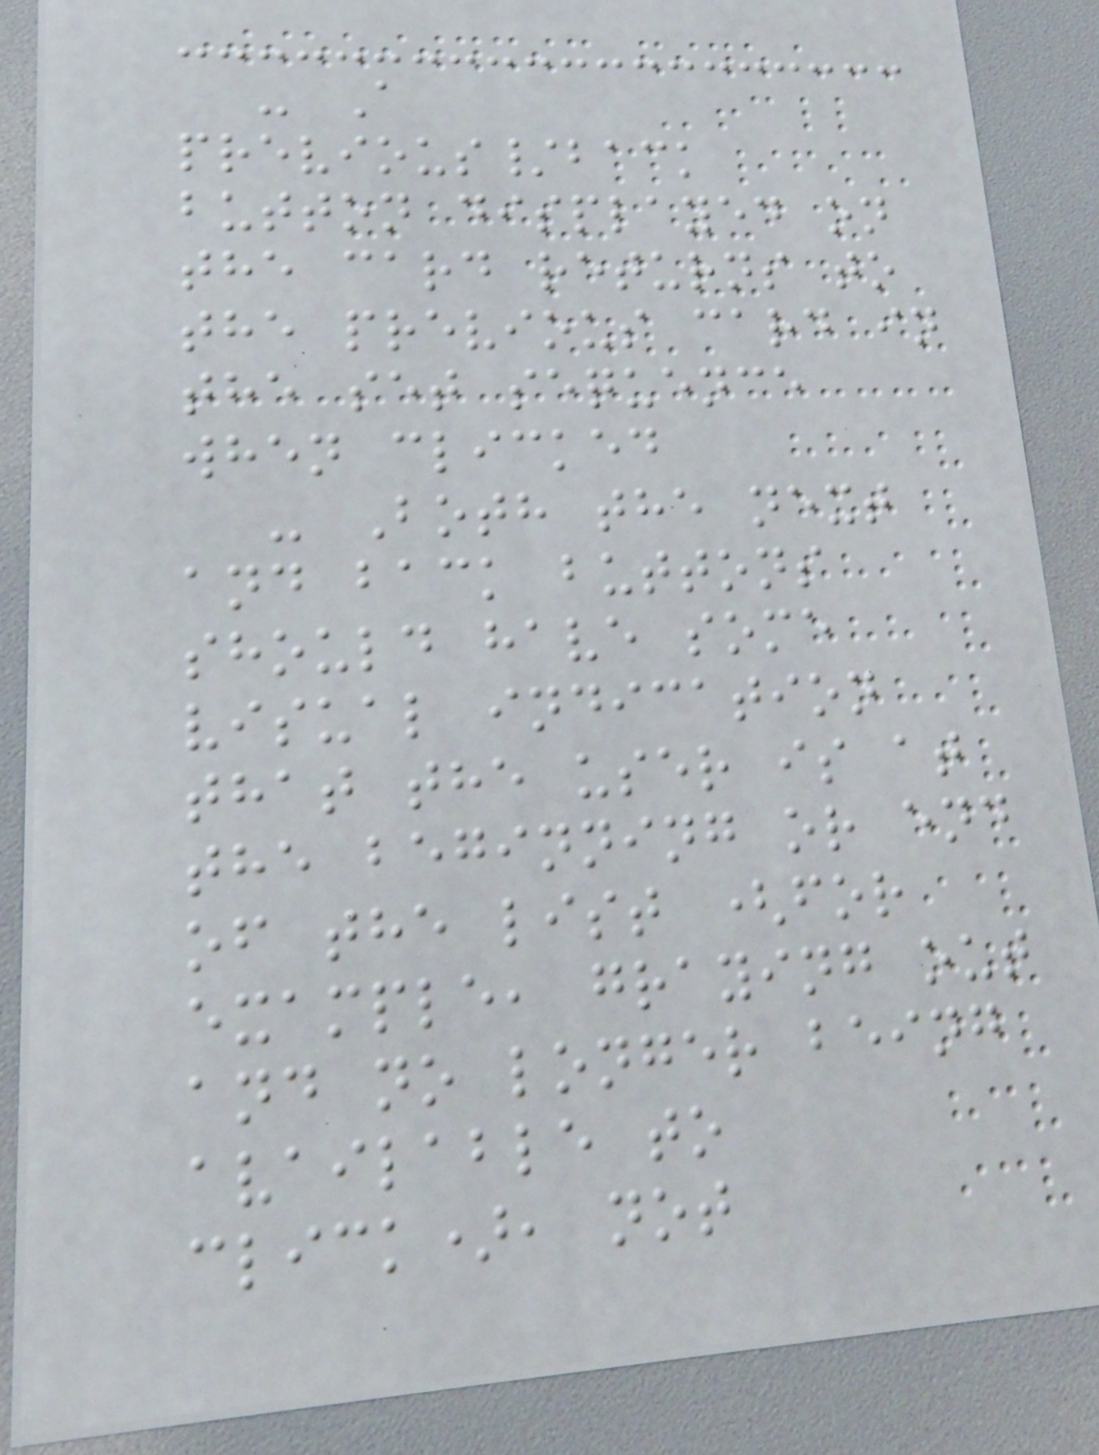- A
previous/back
button displayed on
the card returns to
the previous card in
the set sequence
when clicked
- Both the next
and back buttons
should have some
visual indication
that the user is at
the beginning or end
of the list (for
example, graying out
and no longer being
available to
click), not
